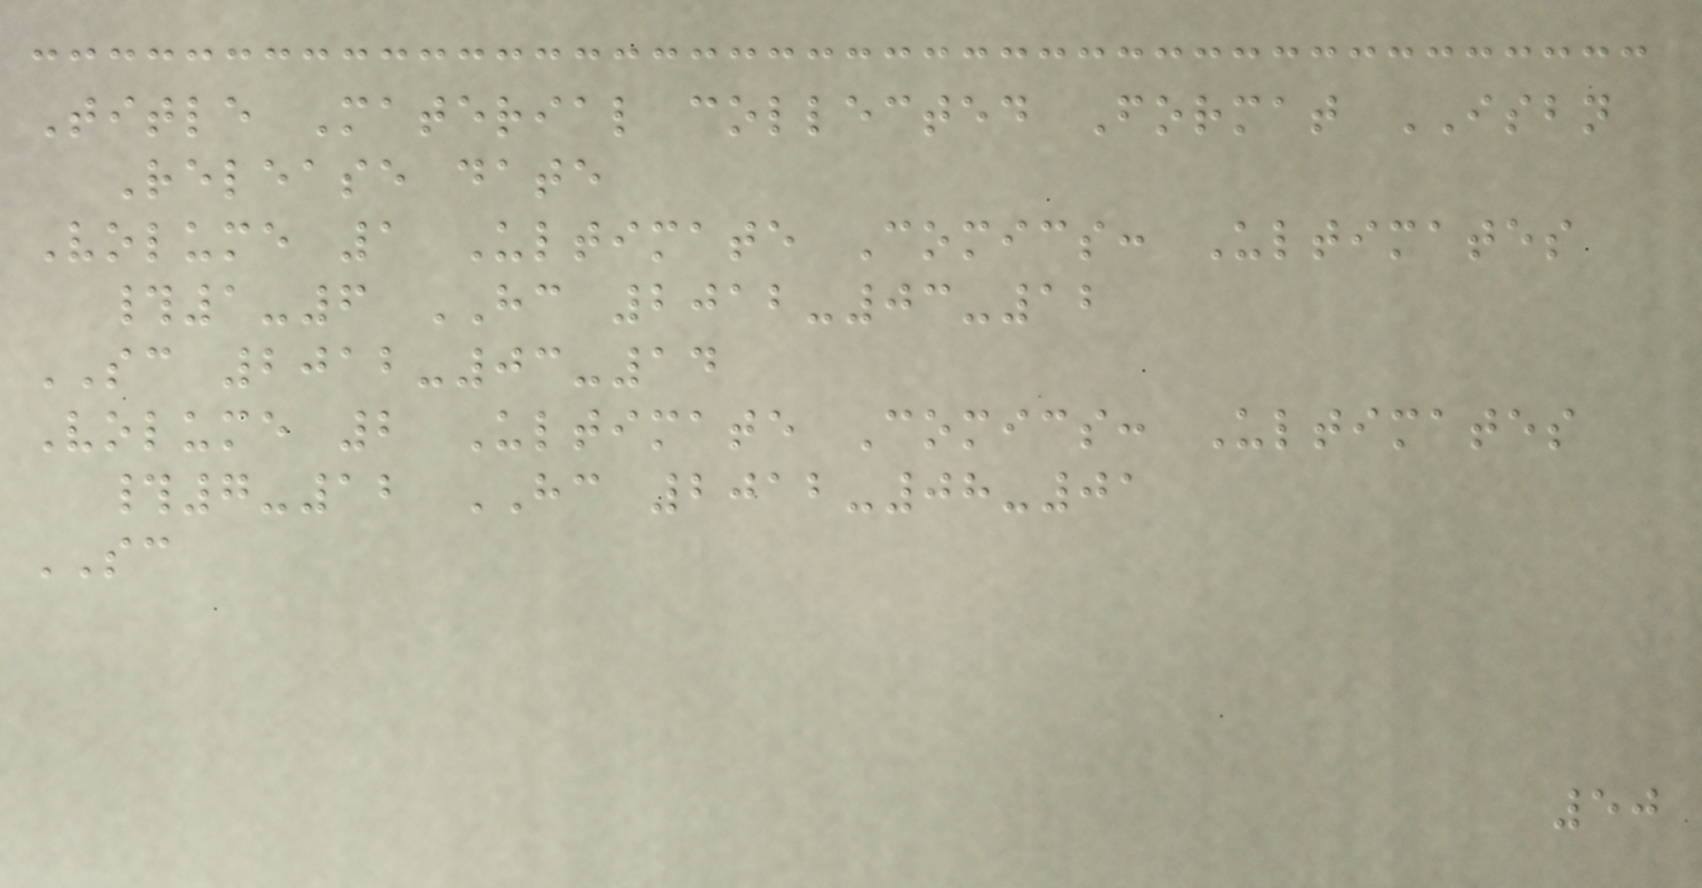Title Material collected Format ISBN
Release date
Volume 1 Ultimate Comics: Ultimates
#1-6 HC 2012-03-12
SC 2012-03-14
Volume 2 Ultimate Comics: Ultimates
#7-12 HC 2012-08-01
SC
50
